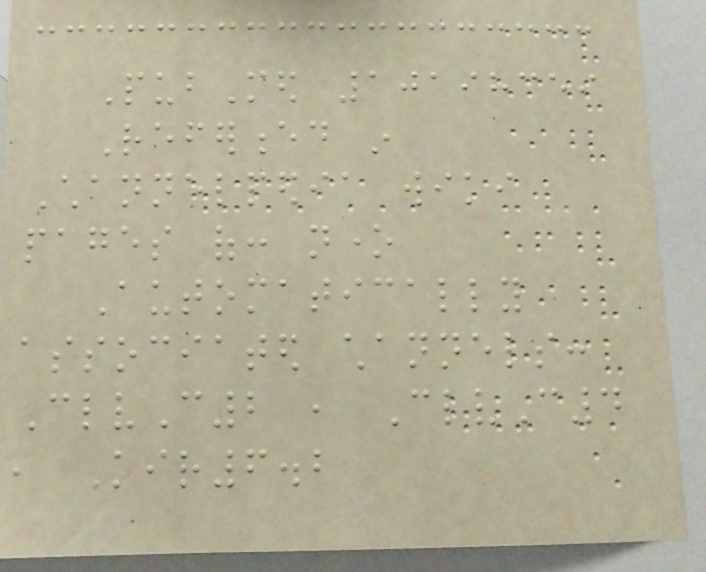PubMed 10198359
Referenced in
Channelpedia wiki
pages of: none
Automatically
associated channels:
ClvC2 , ClvC4
, Kir6.2
